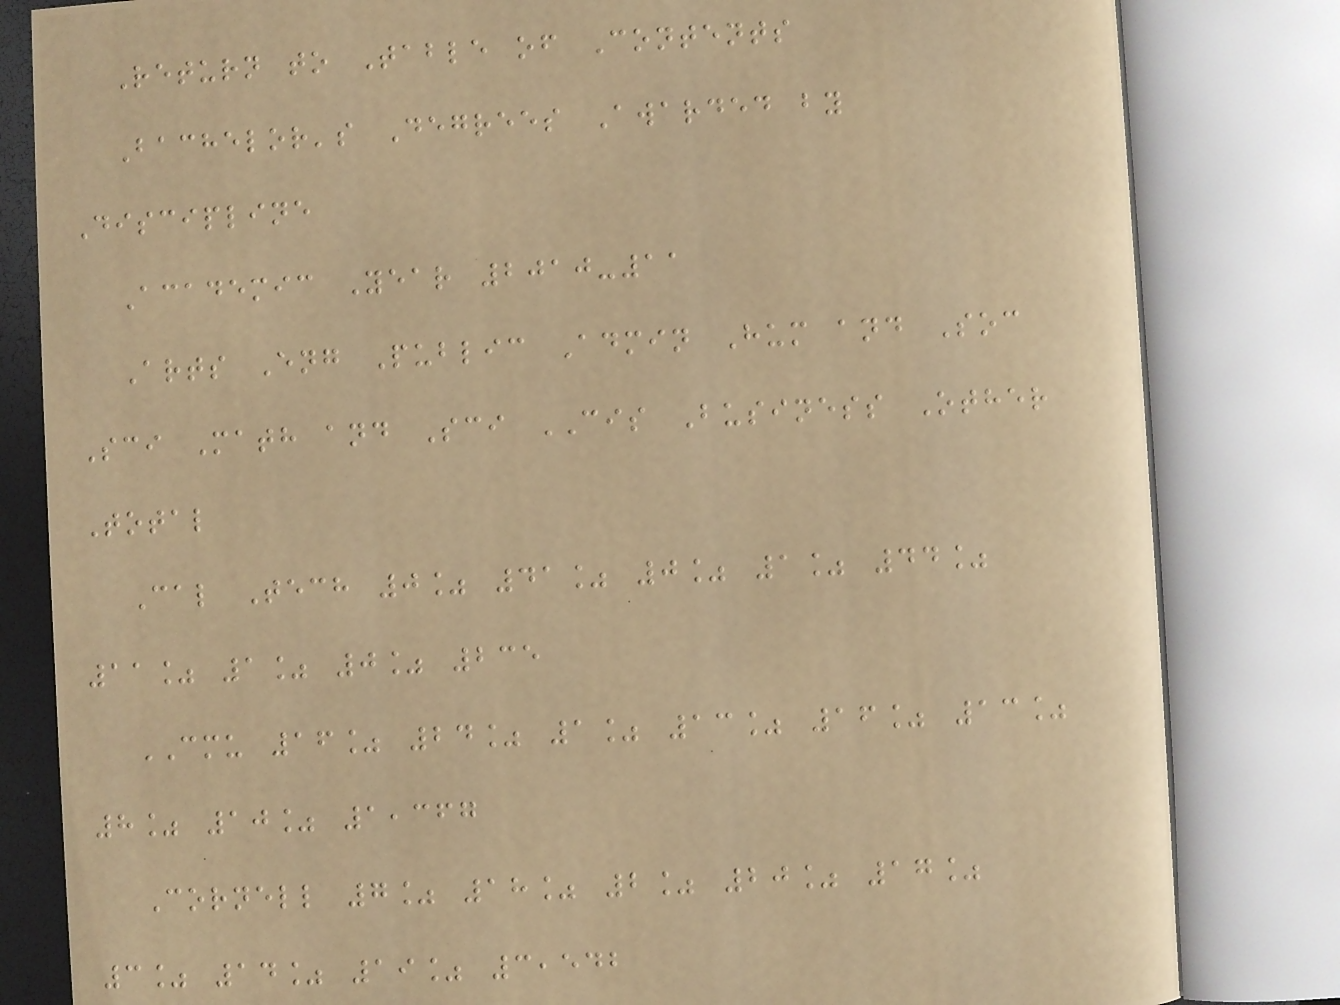Return to Table of Contents
Bachelor's Degrees Awarded by
Discipline
Academic Year 2010-11
Arts Eng Public Admin Hum and Soc
Sci Math and Sci CIS Business Other
Total
Cal Tech 0% 41% 0% 1% 44%
11% 1% 0% 235
CMU 16% 24% 1% 13% 16% 13%
8% 10% 1,367
Cornell 7% 18% 2% 20% 17%
3% 14% 19% 3,542
